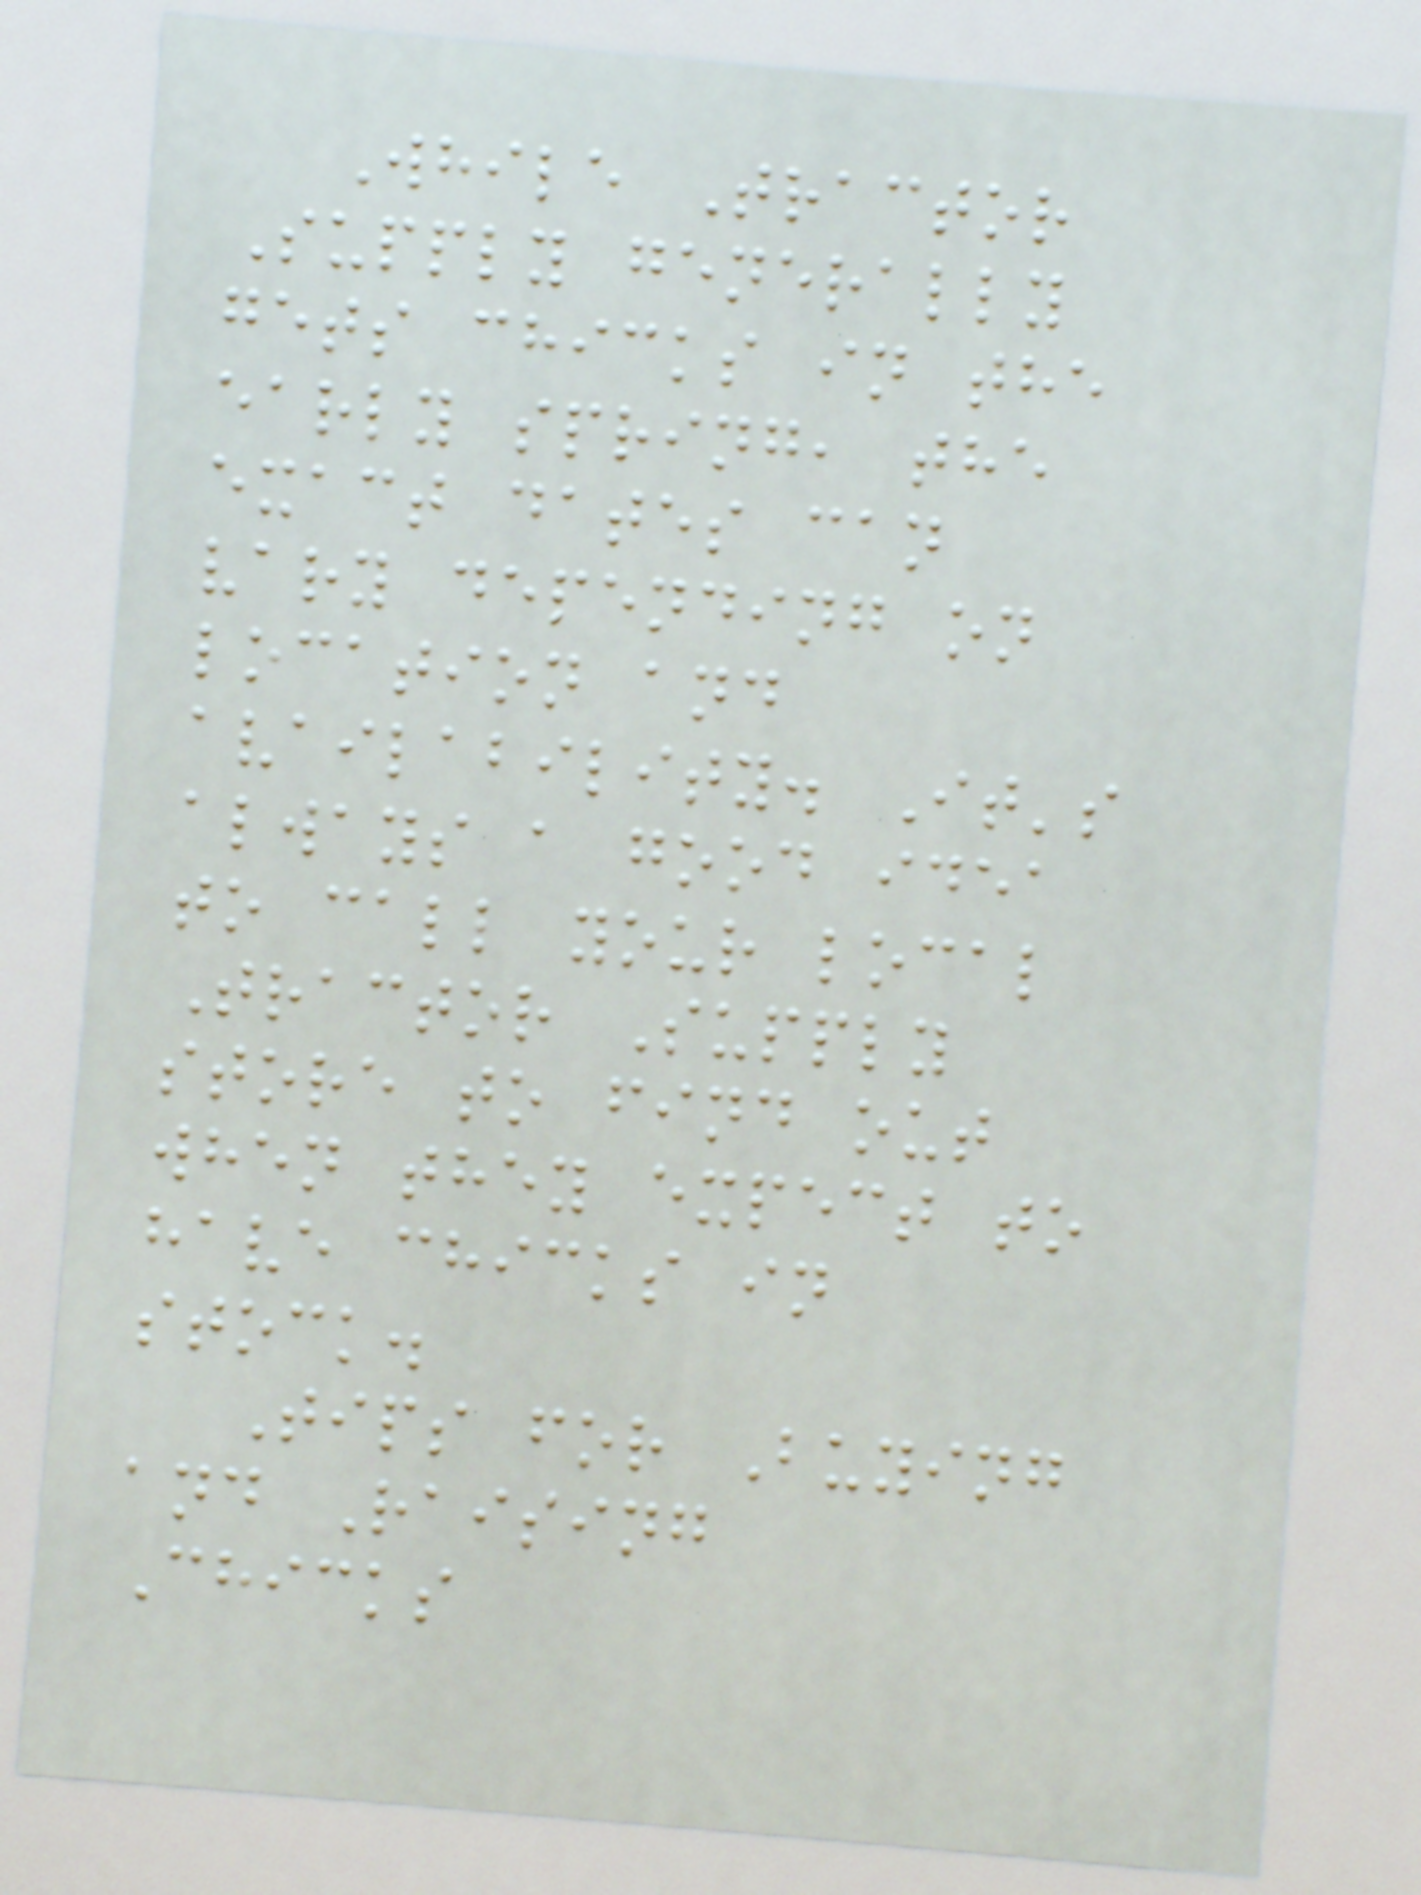While Tractor
Supply generally
gets chicks in the
early spring, the
exact dates can
vary depending on
location and
availability. It's
always a good idea
to call your local
Tractor Supply
store to find out
when they expect to
have chicks in
stock.
Tips for Buying
and Raising
Chicks
